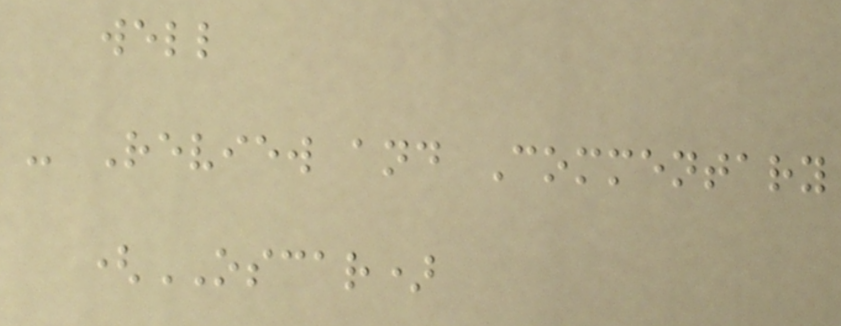well
- Review and Commentary
(OSCAR)
